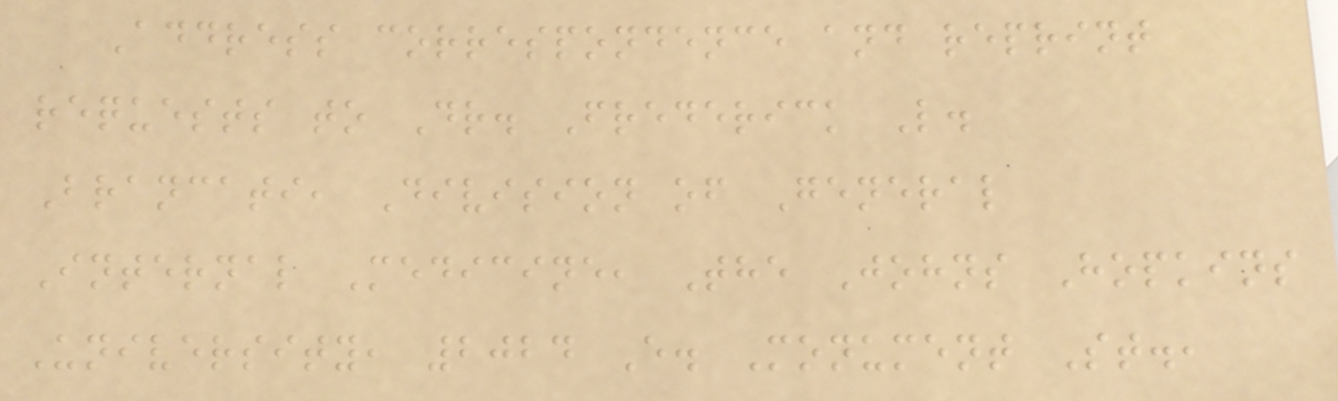Address correspondence and reprint
requests to Dr. Frederick L.
Brancati, Division of General
Internal Medicine, The Johns Hopkins
University, 2024 E. Monument St.,
